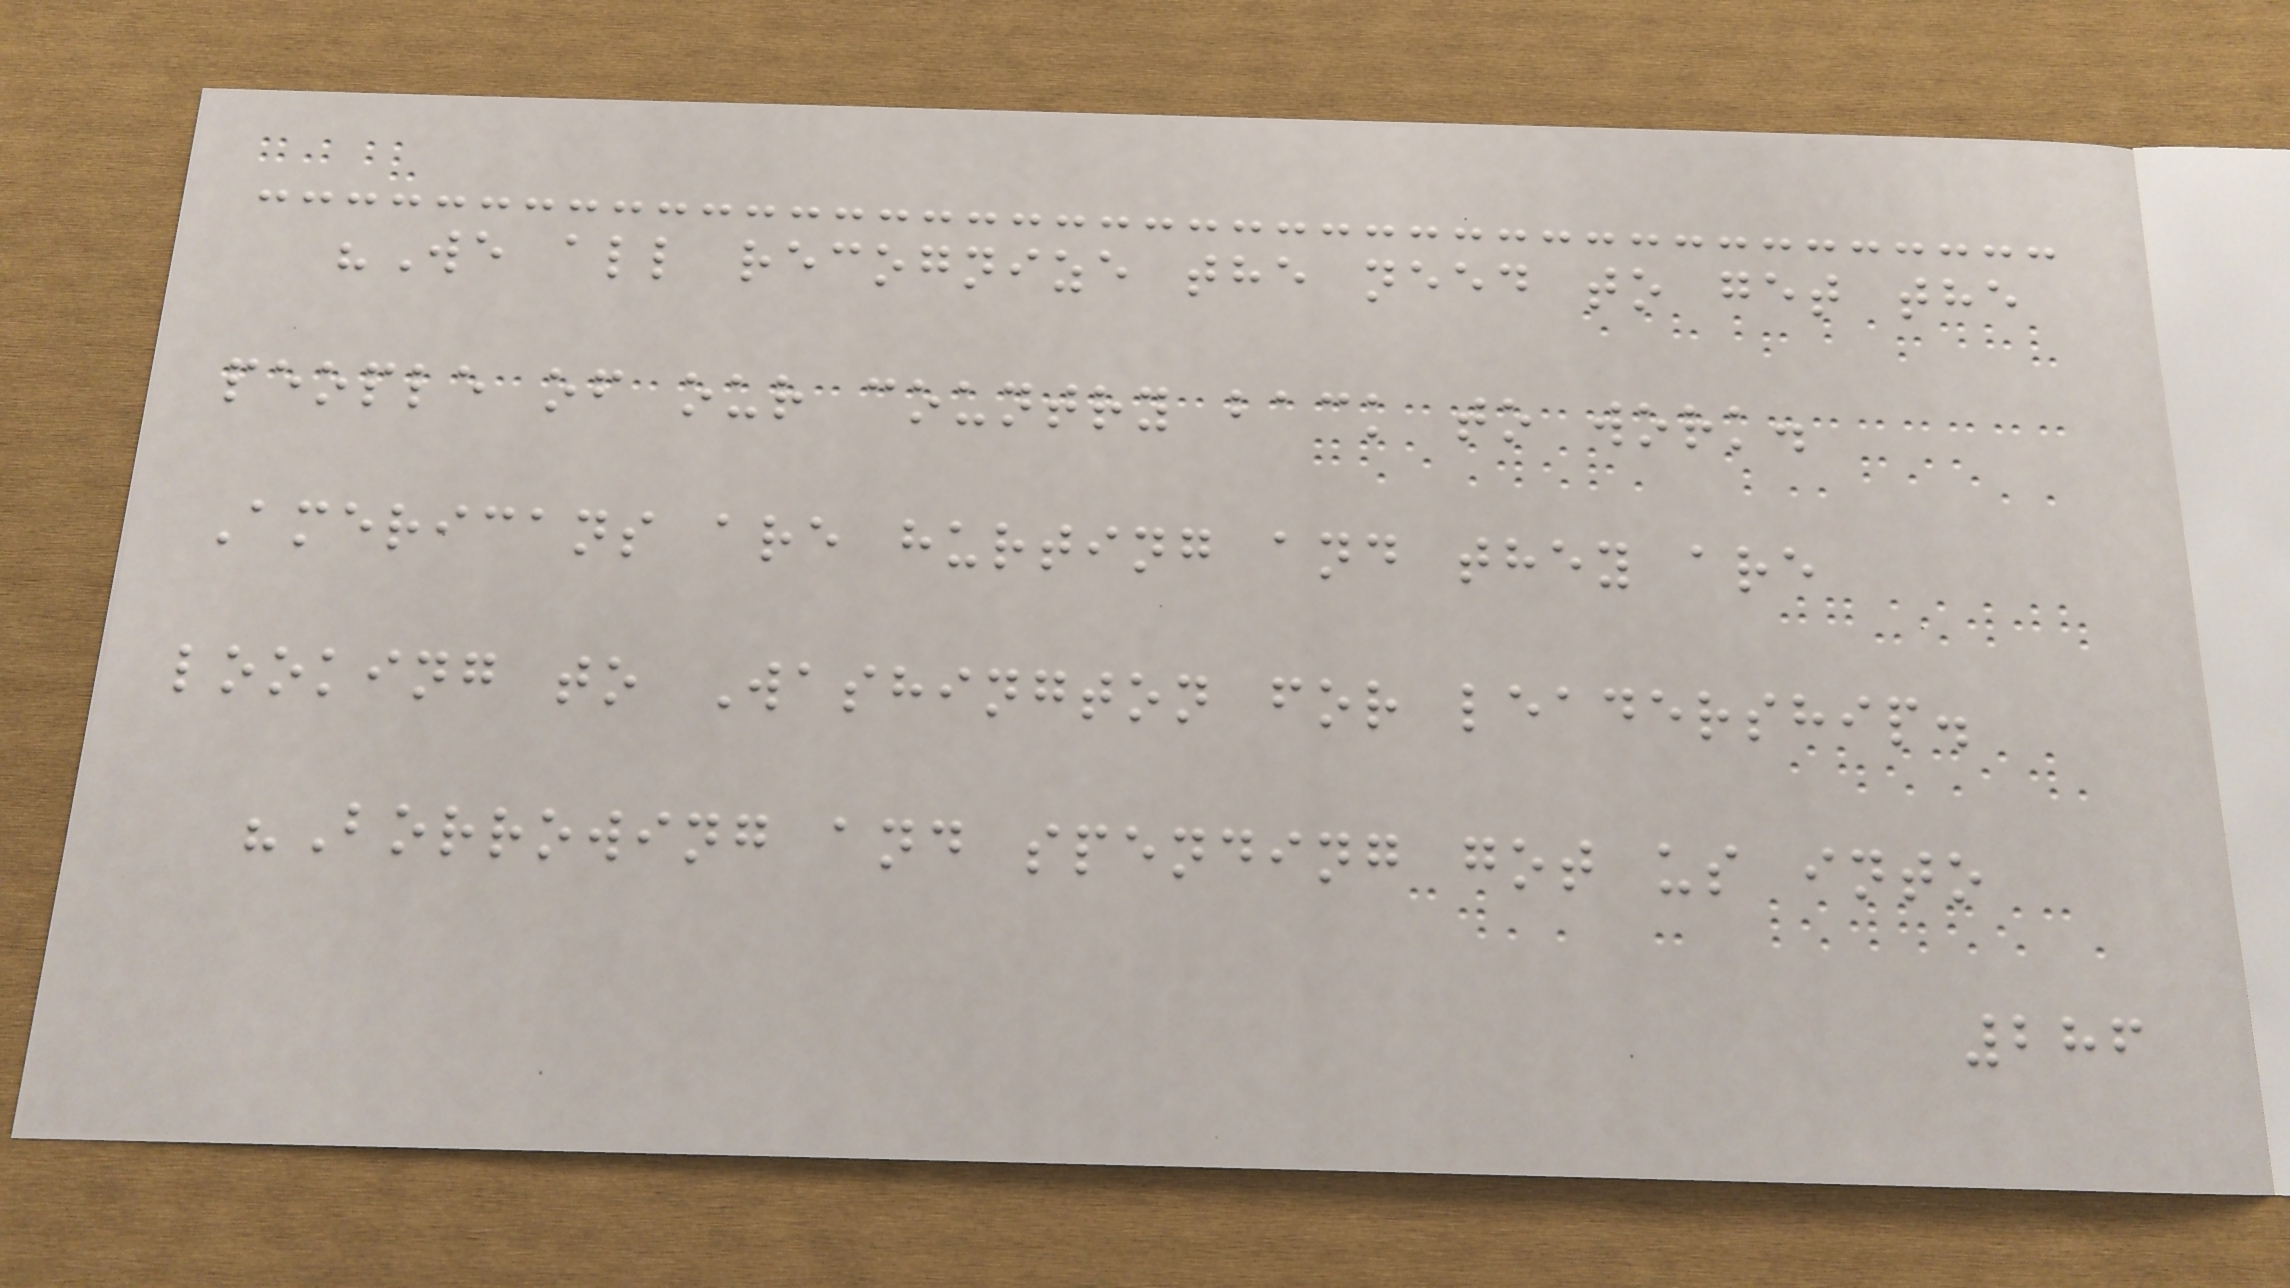"We all recognize the need to get the
people of our country back to work.
Americans are hurting and they are
looking to Washington for leadership.
"Borrowing and spending got us into
286
